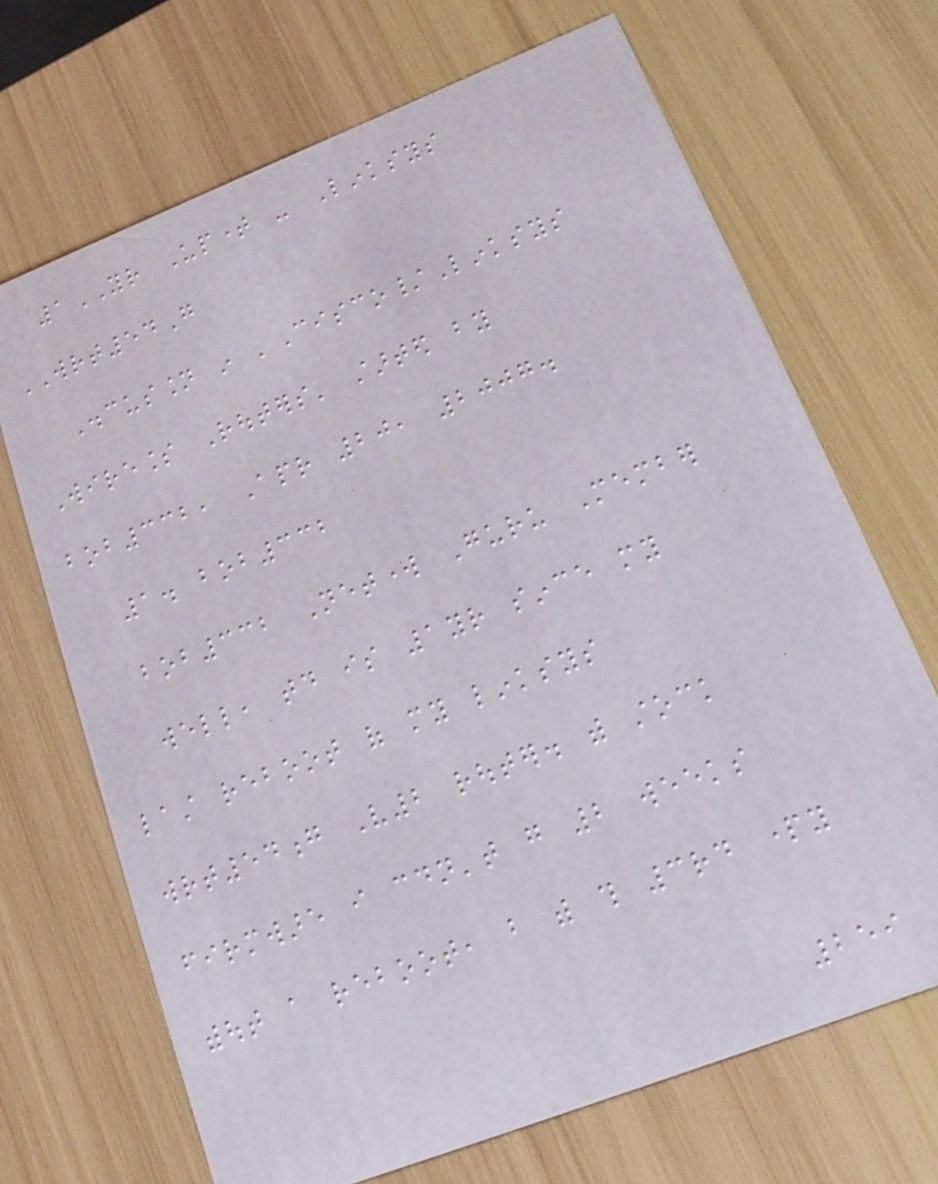1YR Uptime - Linksys
WRT54G
Discussion in 'Cisco/Linksys
Wireless Routers' started by
bob332, Apr 20, 2007.
1. bob332
bob332 Network Guru Member
well, today is 1yr since my
last reboot of my linksys
wrt54g V2 router. with stock
firmware i couldn't go 2 weeks
without a reboot, but with this 3rd party
259
